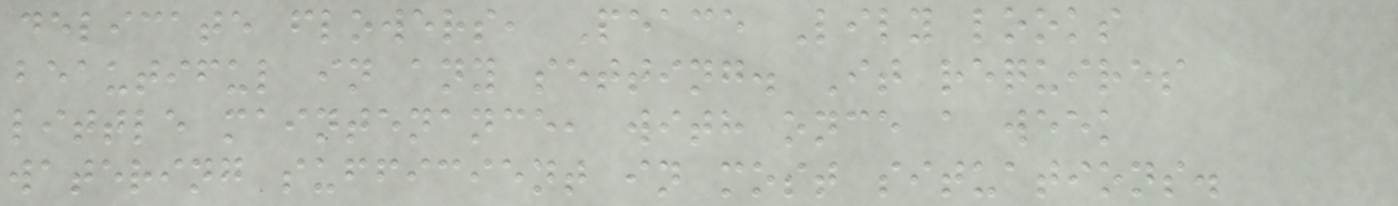delicate flowers, Peace Lily looks
beautiful in any setting. It requires
little maintenance, with once a week
watering sufficient in most situations.
